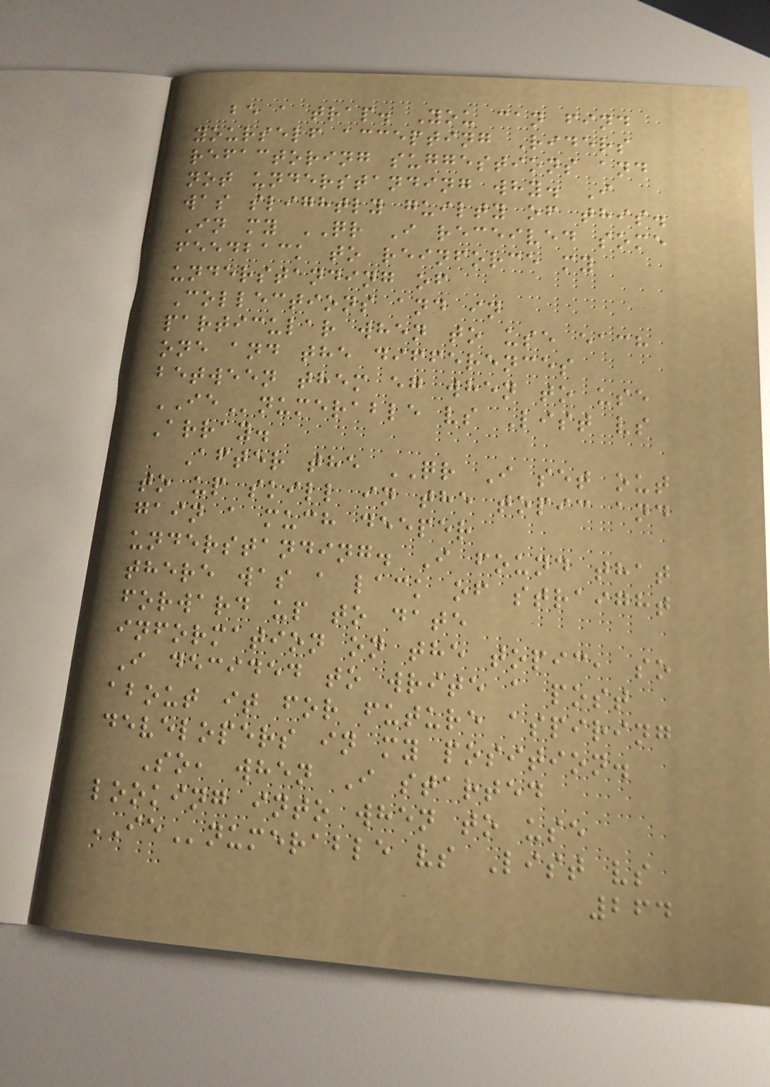be a trap. You can find
yourself accepting Riders
refactoring suggestions and
not understanding why. I
was slightly guilty of this.
In my QR I received some
feedback to reinforce my
understanding of
Collections and in
particular when to use each
one and the differences
between them eg when to use
IEnumerable vs List vs
Array.
After the QR I set out
to up skill in the topic and
gain a much deeper
understanding. I found that
there was a lack of straight
forward up to date
information on the topic, so
I decided to write a post
about it for future aspiring
developers in my position.
So, when I started
looking into when to use
IEnumerable vs List vs
264
